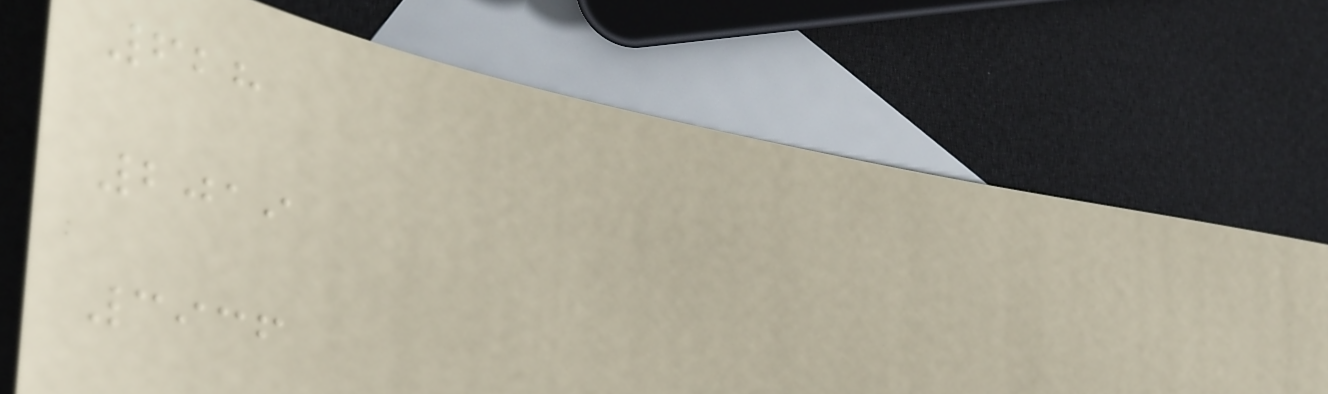628
2019
3936
